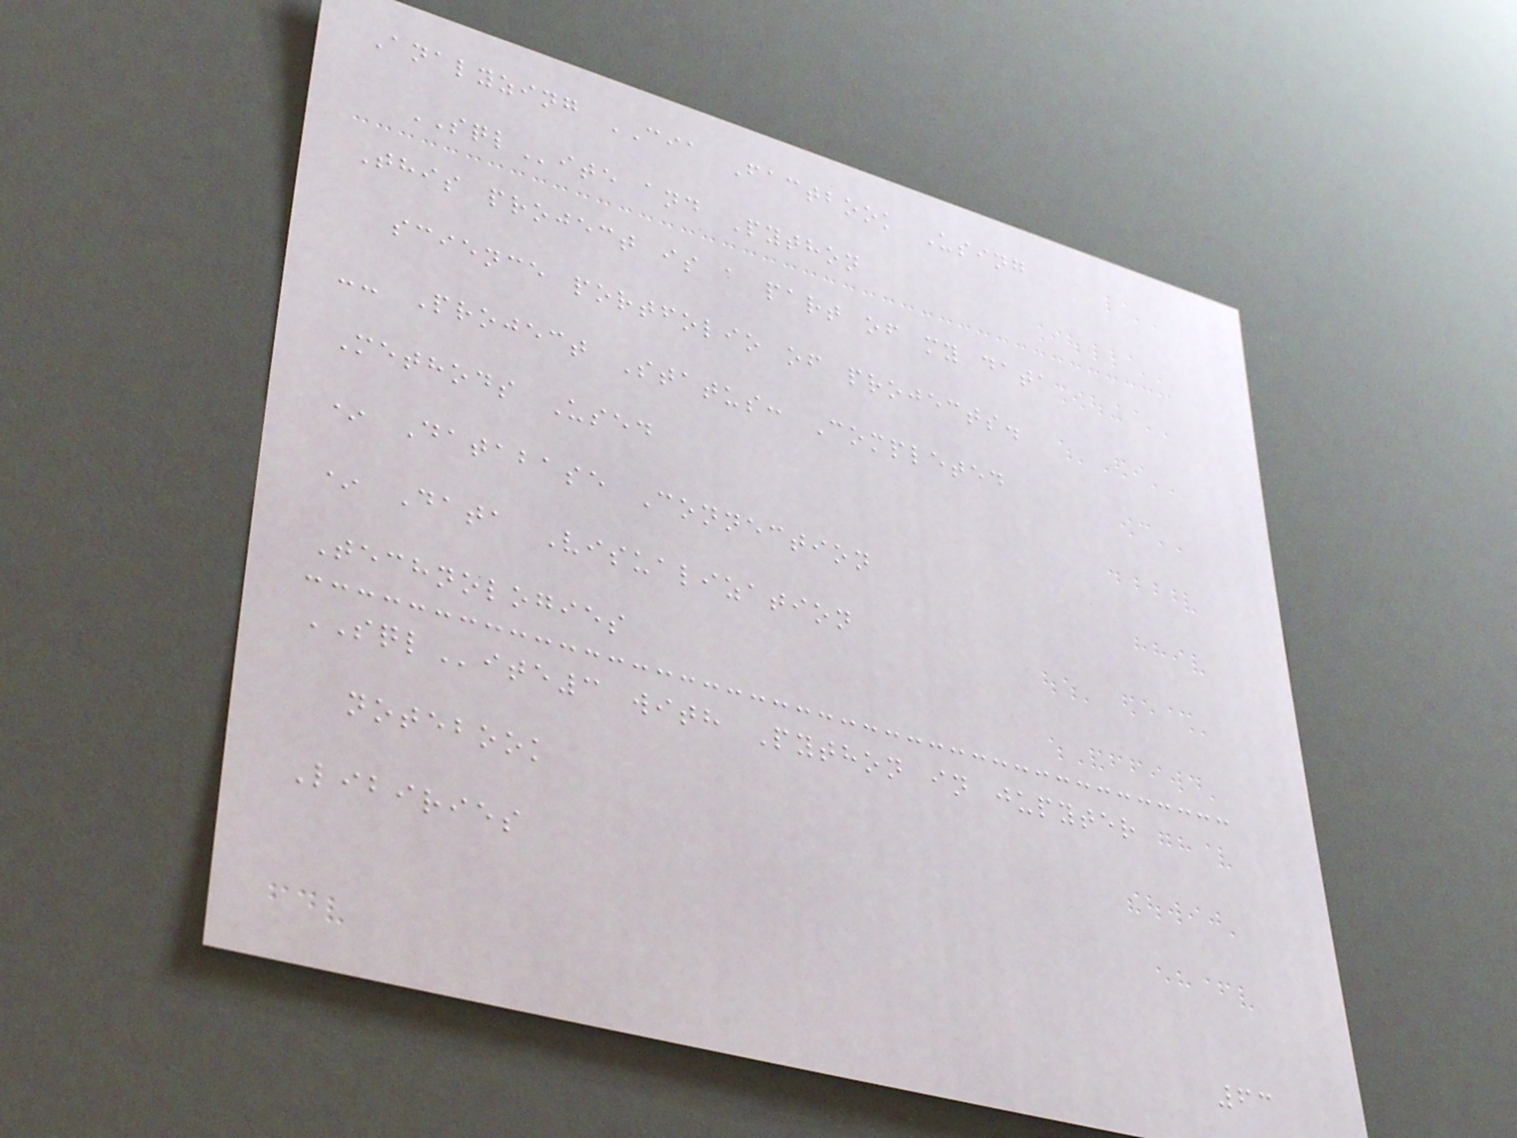Analyzing CIA Factbook Using
SQLite and Python
This project is a part of my data
science portfolio of projects.
-- Project Status: Completed
Methods Used
* Database Connection
* Data Visualization
Technologies
SQLite3 with Python in jupyter
notebook
Libiries
63
